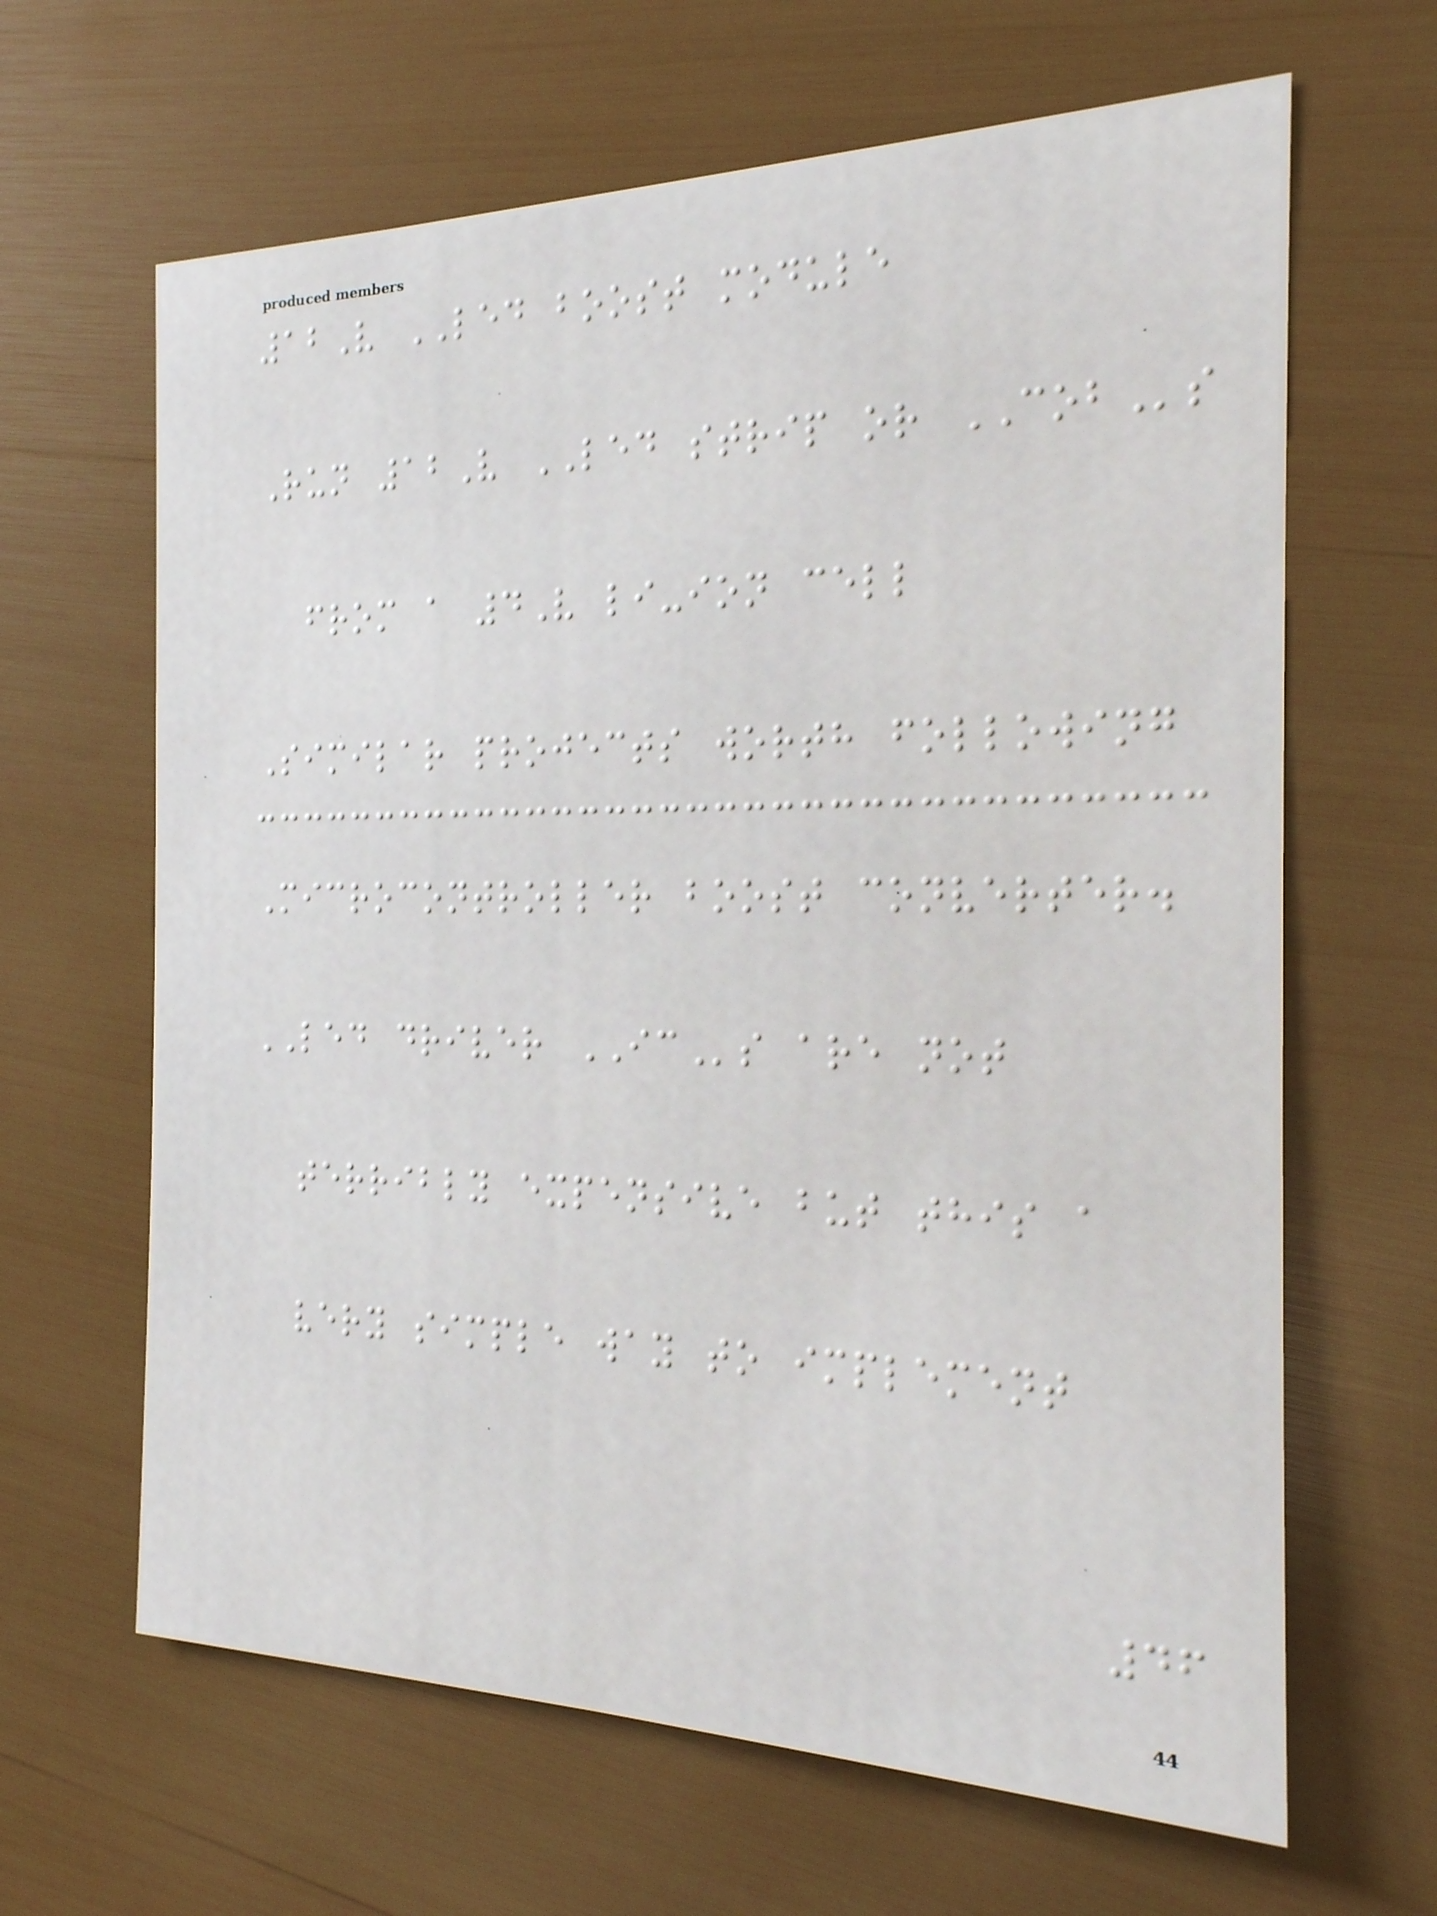12V LED boost module
Run 12V LED strip or COBs
from a 4V li-ion cell
Similar projects worth following
Microcontroller boost converter.
LED driver ICs are not
terribly expensive but this a
very simple way to implement
46
